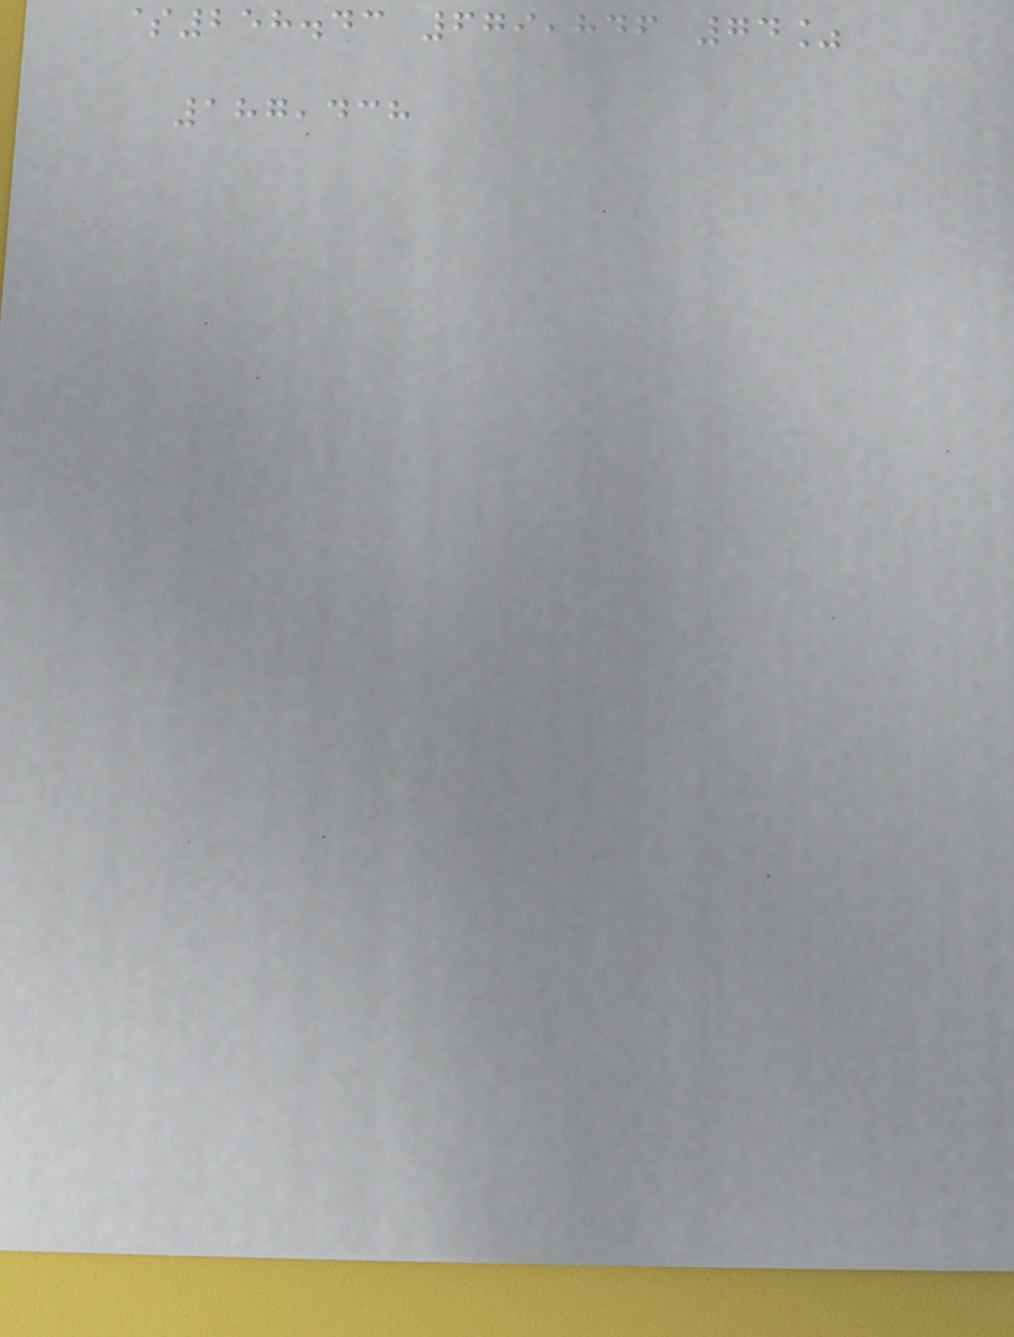$258.43 679,846 74%
187,438
